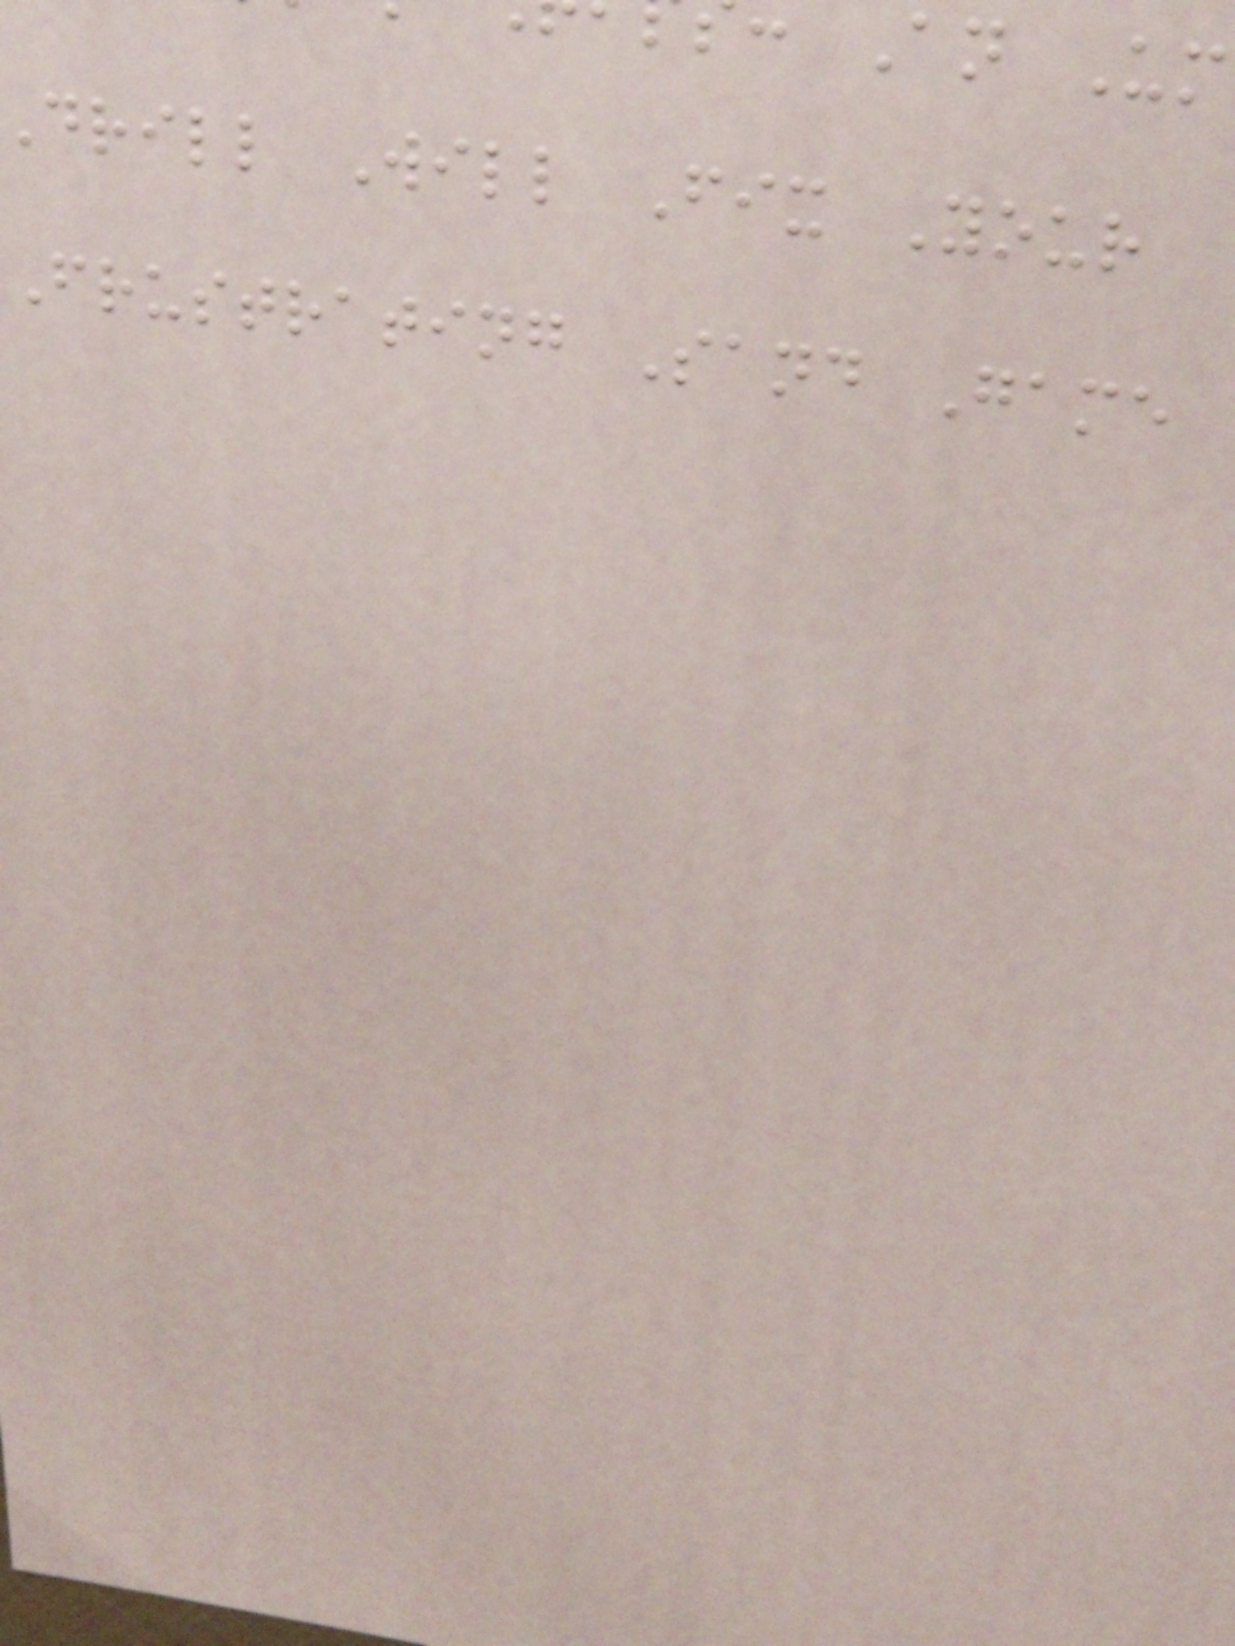An Um
drill Will Fix Your
Frustrating Sand Game
